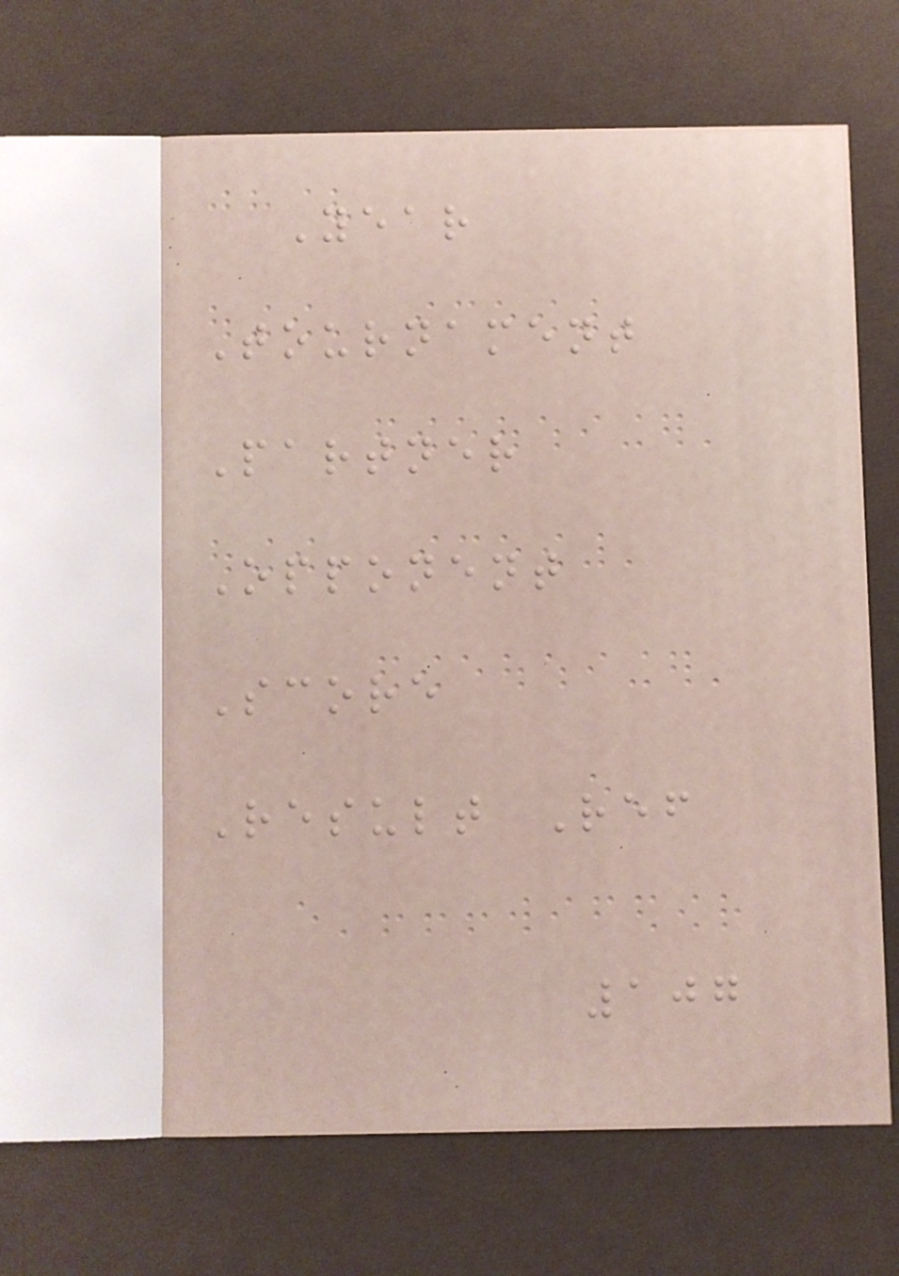Year
Tournament
Partner
Opponent
Score
Result Ref
107
